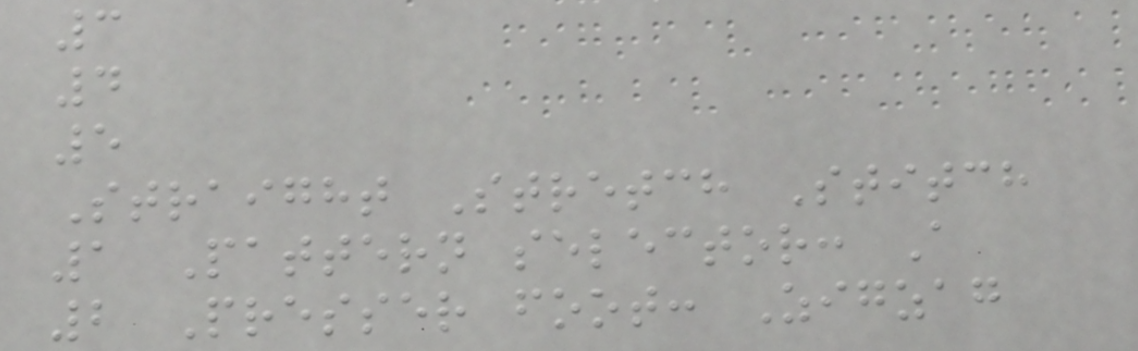3
4
5
Straight Stretch Stitch
1 Pattern selector: A
2 Presser foot: Zigzag
